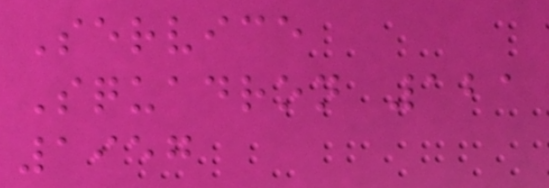Service
Squadron 121
1957
